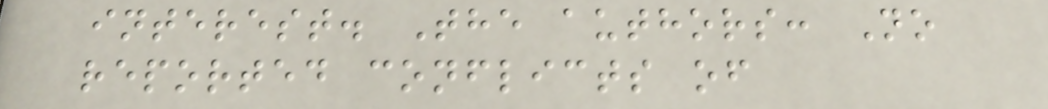interest. The authors: No
reported conflicts of
